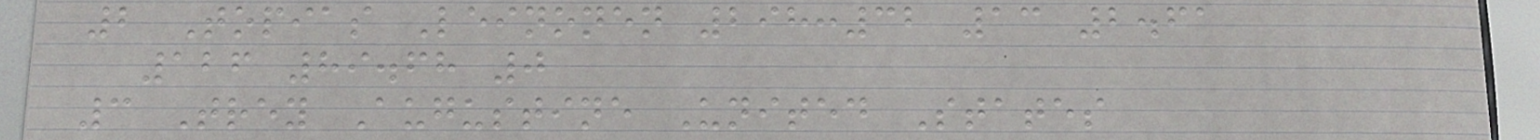2 Topias Leinonen 298:32 13 2.61
126 89.68 0
3 Trey Augustine United States
